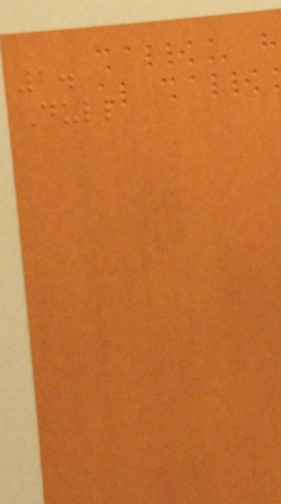1.
Dull
